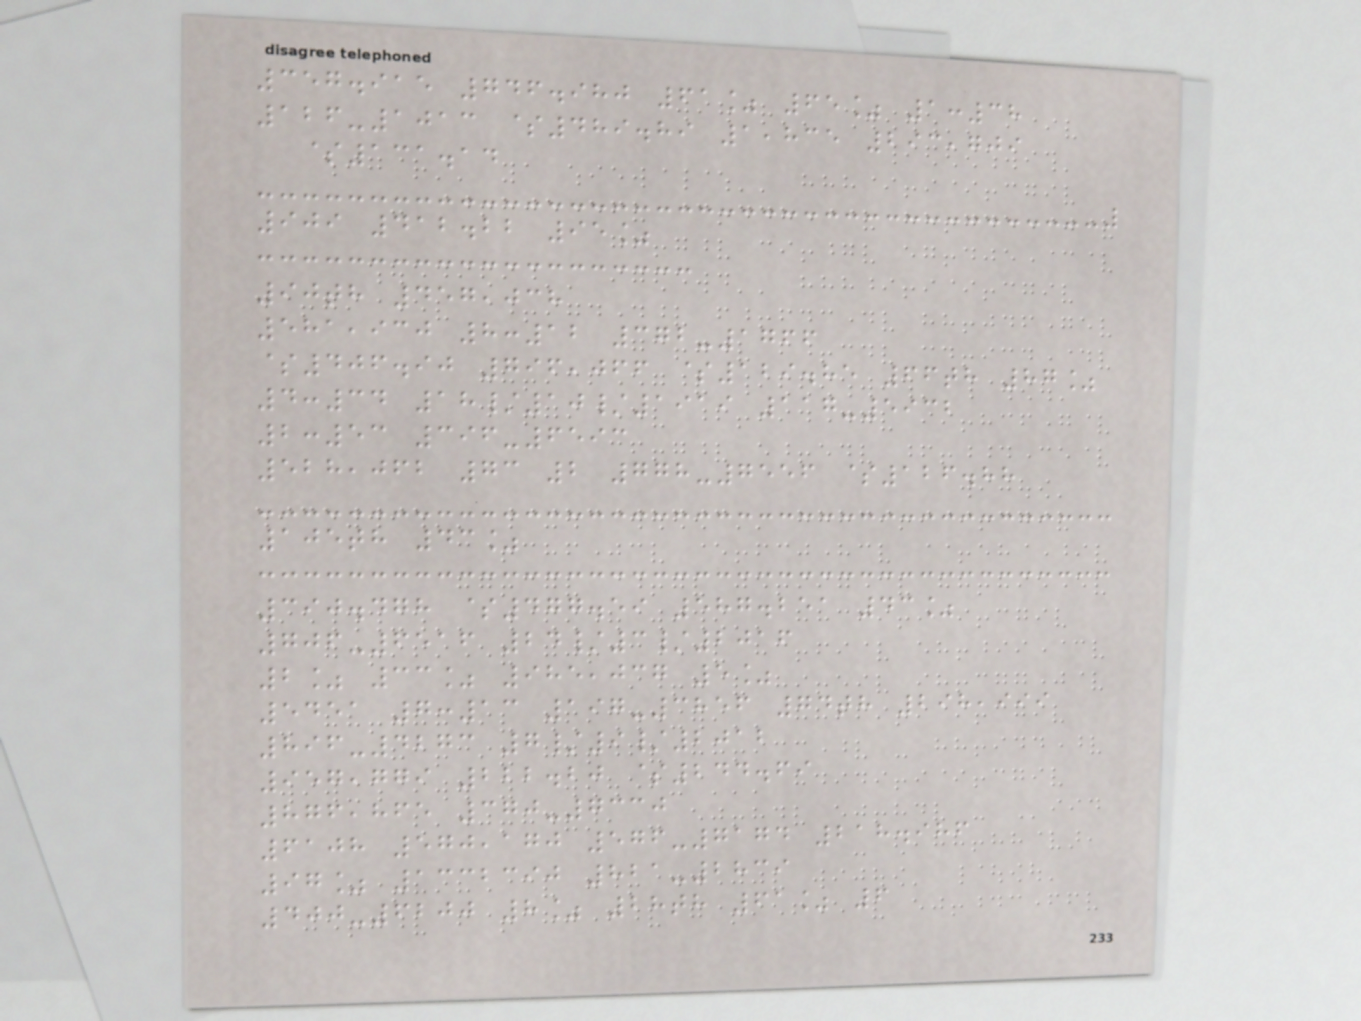357.915 746.980 61% 65% 1:38
126-1013 $489.89 1,835 293,709
$131.14
909 412.22 95%
90th 457,038
581,930 8:12 372-1766
$406.90 796,066 $129.85 66th 87%
4:34 18/10/1919 117-5932
2:53 396-6593
528,062 73 2 778-7556 $126.88
105th 43%
390.478 $477.59 587.251 43%
706-6516 24/3/2016
2% 33% 985,037 5%
5451 7:13 197-3856 74th 298,999
896-4273 7/9/2012
957,779 222.20 $244.69
876,865 370-7330
6108 570,170 576-7174 218.986
97% 1332390 821-2839
400-6200 8% 28th 61% 6
